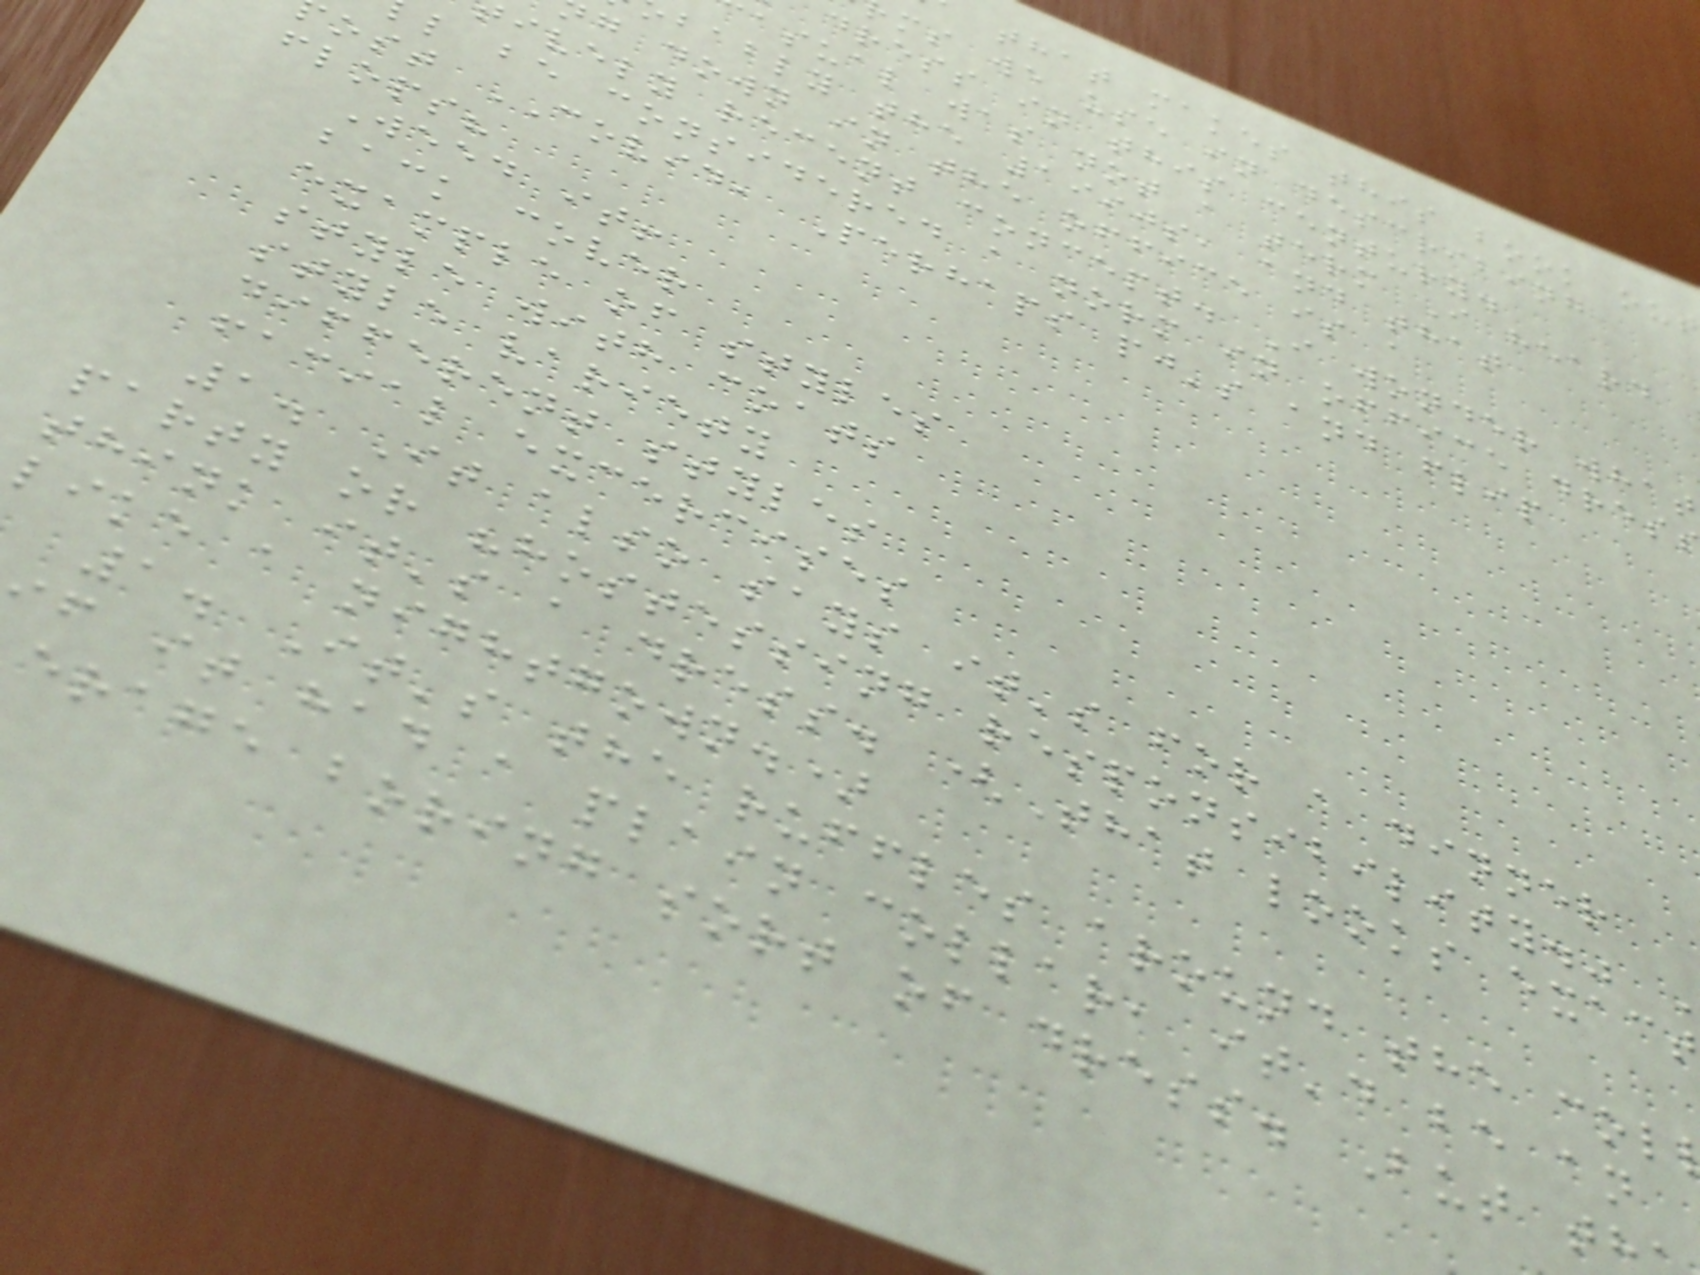that makes this book out
ms we use in describing
dress in this century.
asual was not a term I heard
bably the 1990s, and that
g down in the office is a
ively recent concept. I wonder what
l be considered a norm in office dres
ost COVID, Perhaps pj's and flip
flops?
Weed it!
back cover
example of styles
style with coats
style variety
different styles
facial excercises
1. It also says it's for a dinner
party or "hostessing responsibility."
think it's a dress. (That looks exact
like a nightgown.)
1. It's the ruffles around the col
f it had a plain collar, it'd be an
erage boring sort of dress. But th
